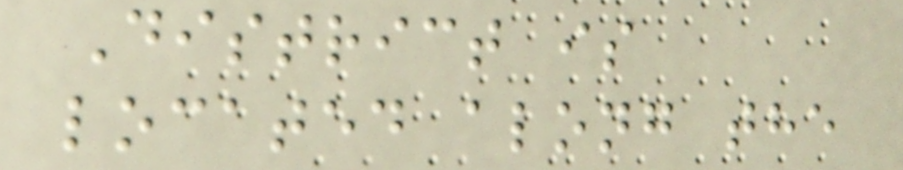District is
located along the
